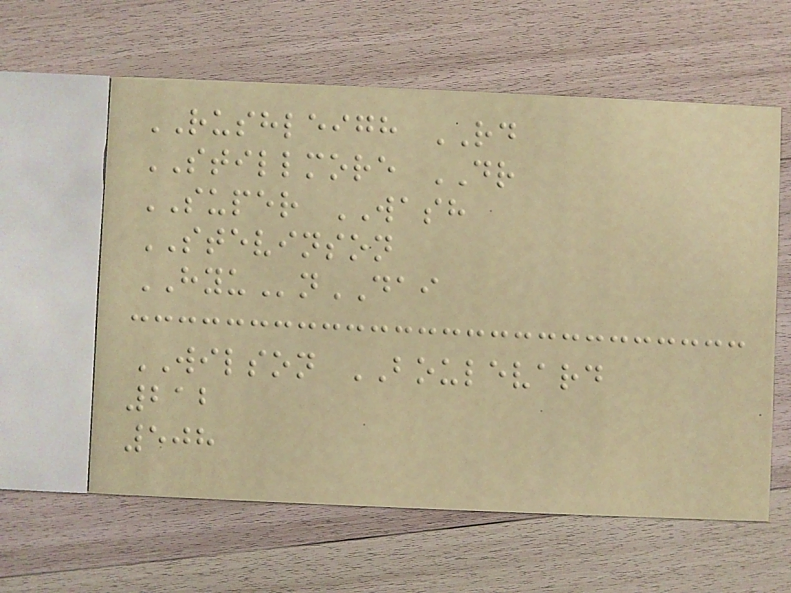RUSHLEIGH RD
STILLMORE DR
SUPER WASH
STEVINSON
HYUnDAI
WILSON BOULEVARD
212
508
